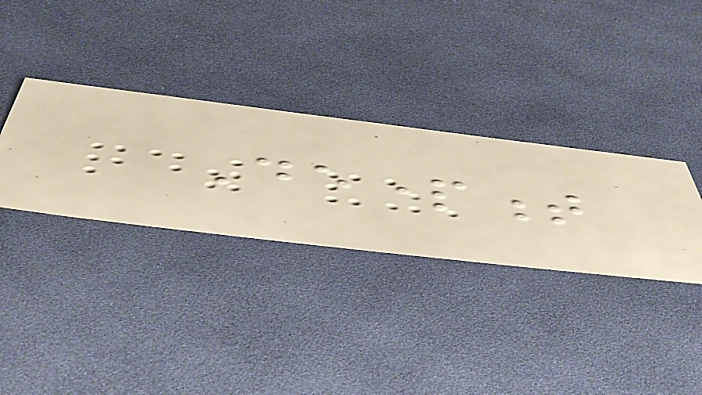Department
